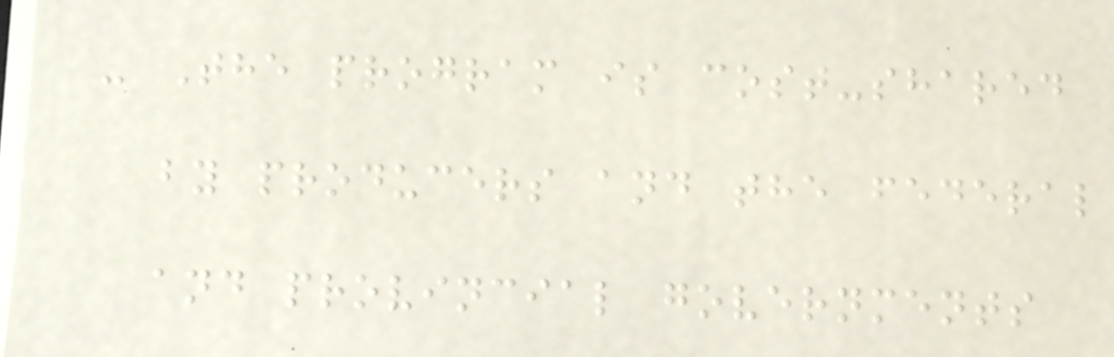- The program is cost-shared
by producers and the federal
and provincial governments
